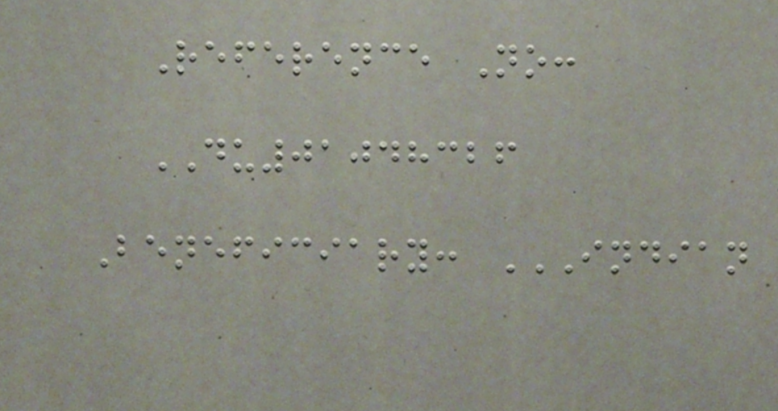Reference No:
DU01048326
Beneficiary: INDIAN
